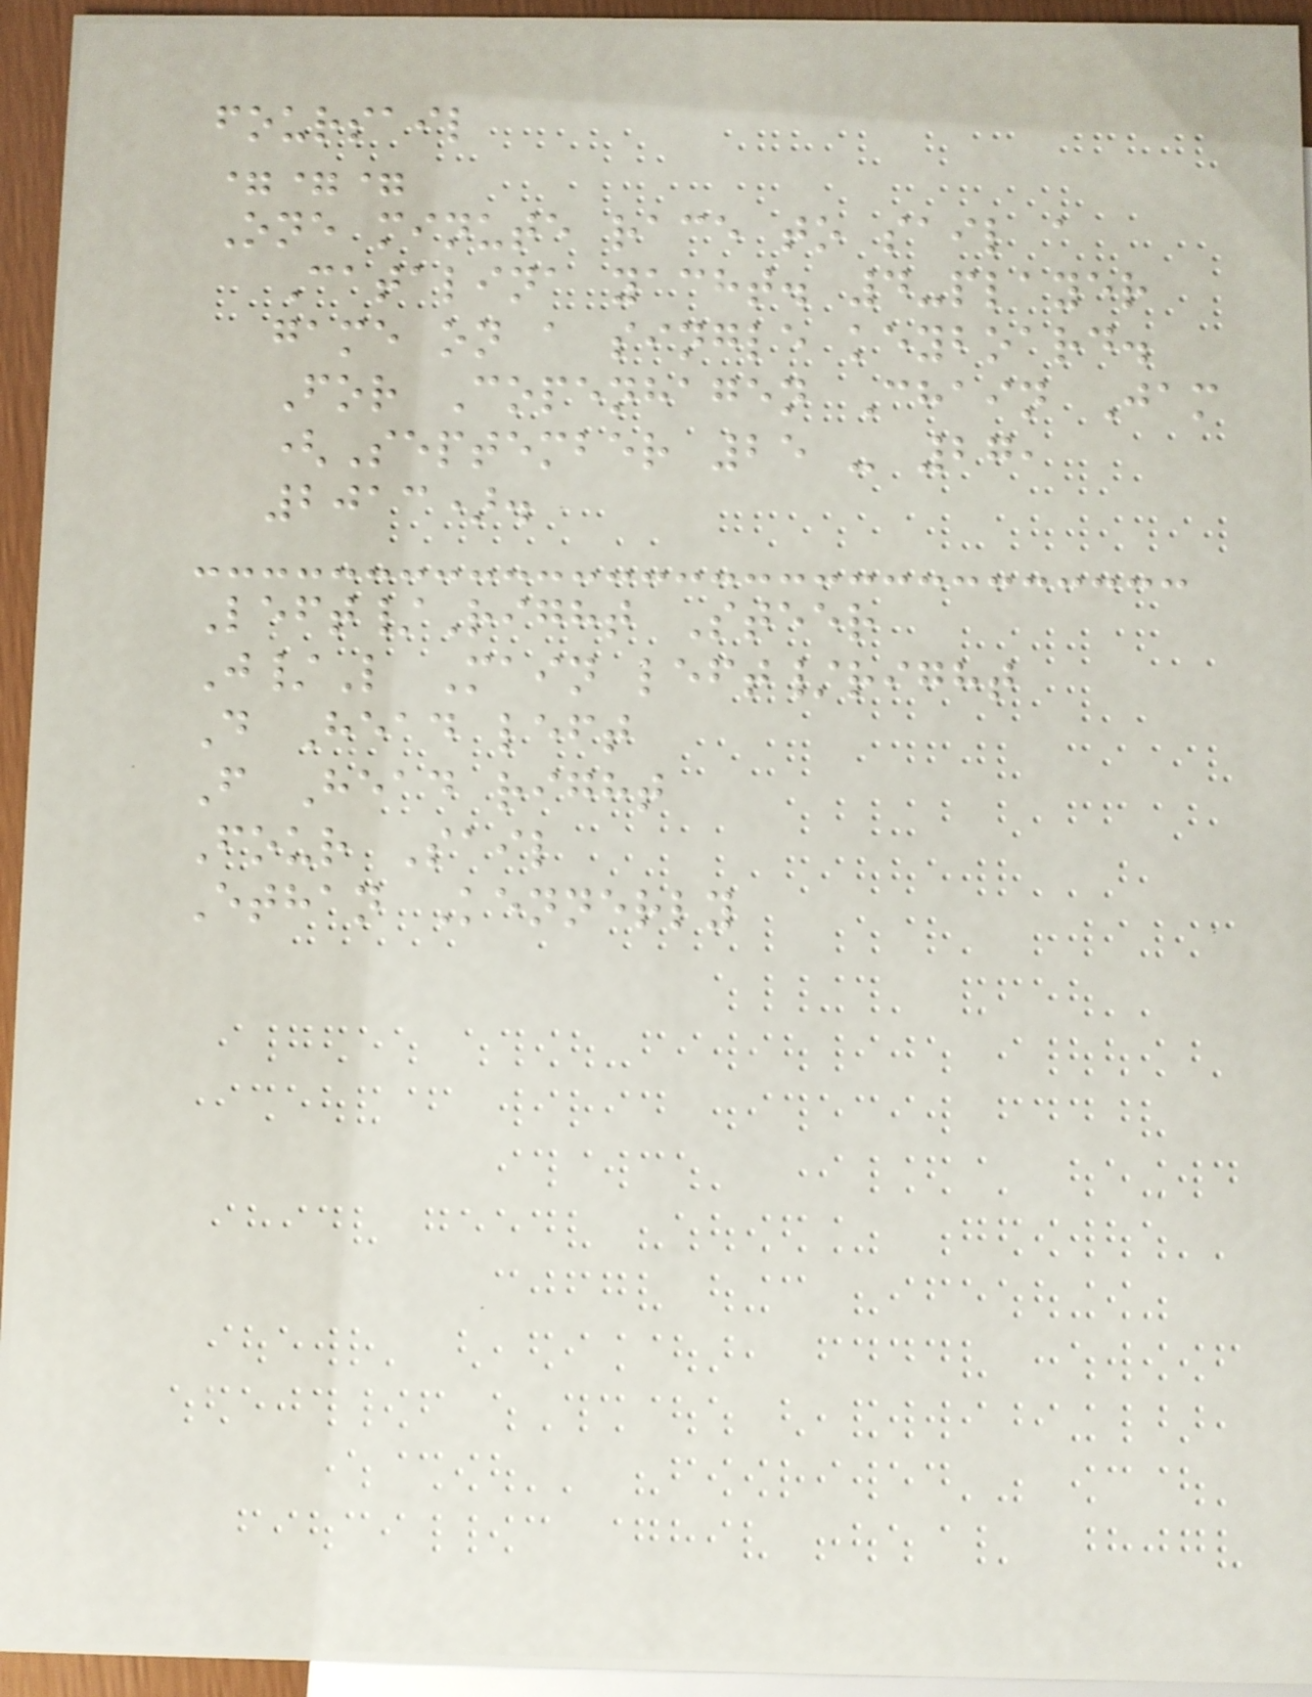foursail
===
One minute race to sail a
Catalina yacht. 4-player
game on a single keyboard.
For Copenhagen Chain Jam
(September 25 - 27,
2013).
Left/Right Steer
J/L Main left/right
D Head left
F Head right
Four Sail
Ethan Kennerly
